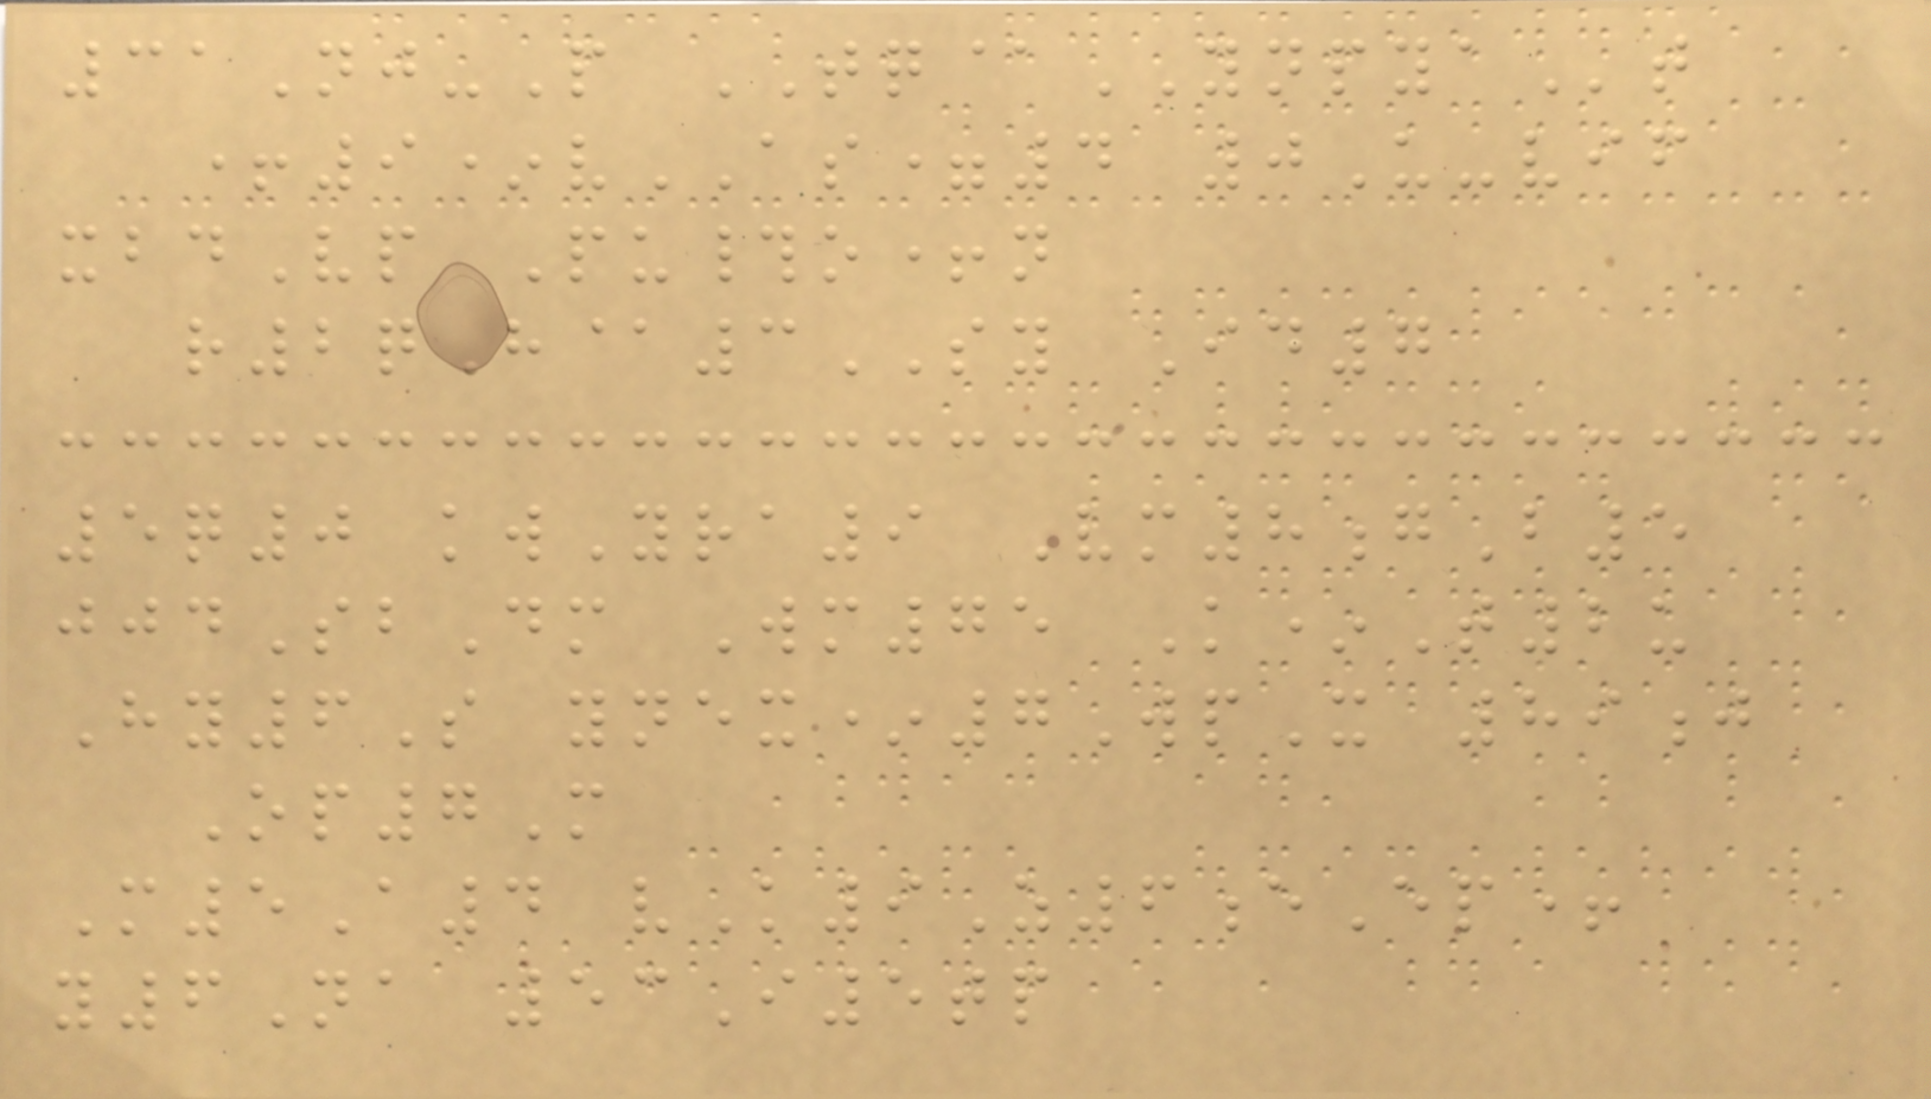31Nj-P TQ@YNPYAt
+9*vAS=4 0U-vif
xbdVp Pu#o+n
r2qH@3SY Id7
5q0 kwYra9 Vm8gB5
jjdSbDm Wm75 K*T2u
Hy6S ynex*7WpX 89j
Op7M
M5A4 vK9Z6eEp+
y6Na 53I5tp
